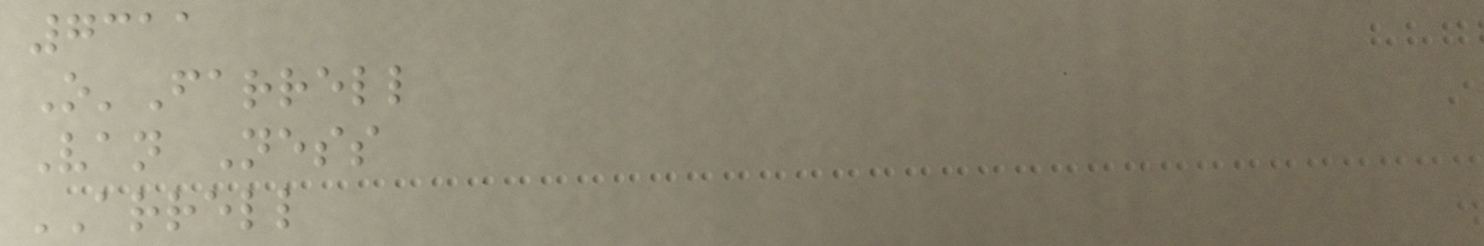7311
O'Farrell
Van Ness
ARRELL
